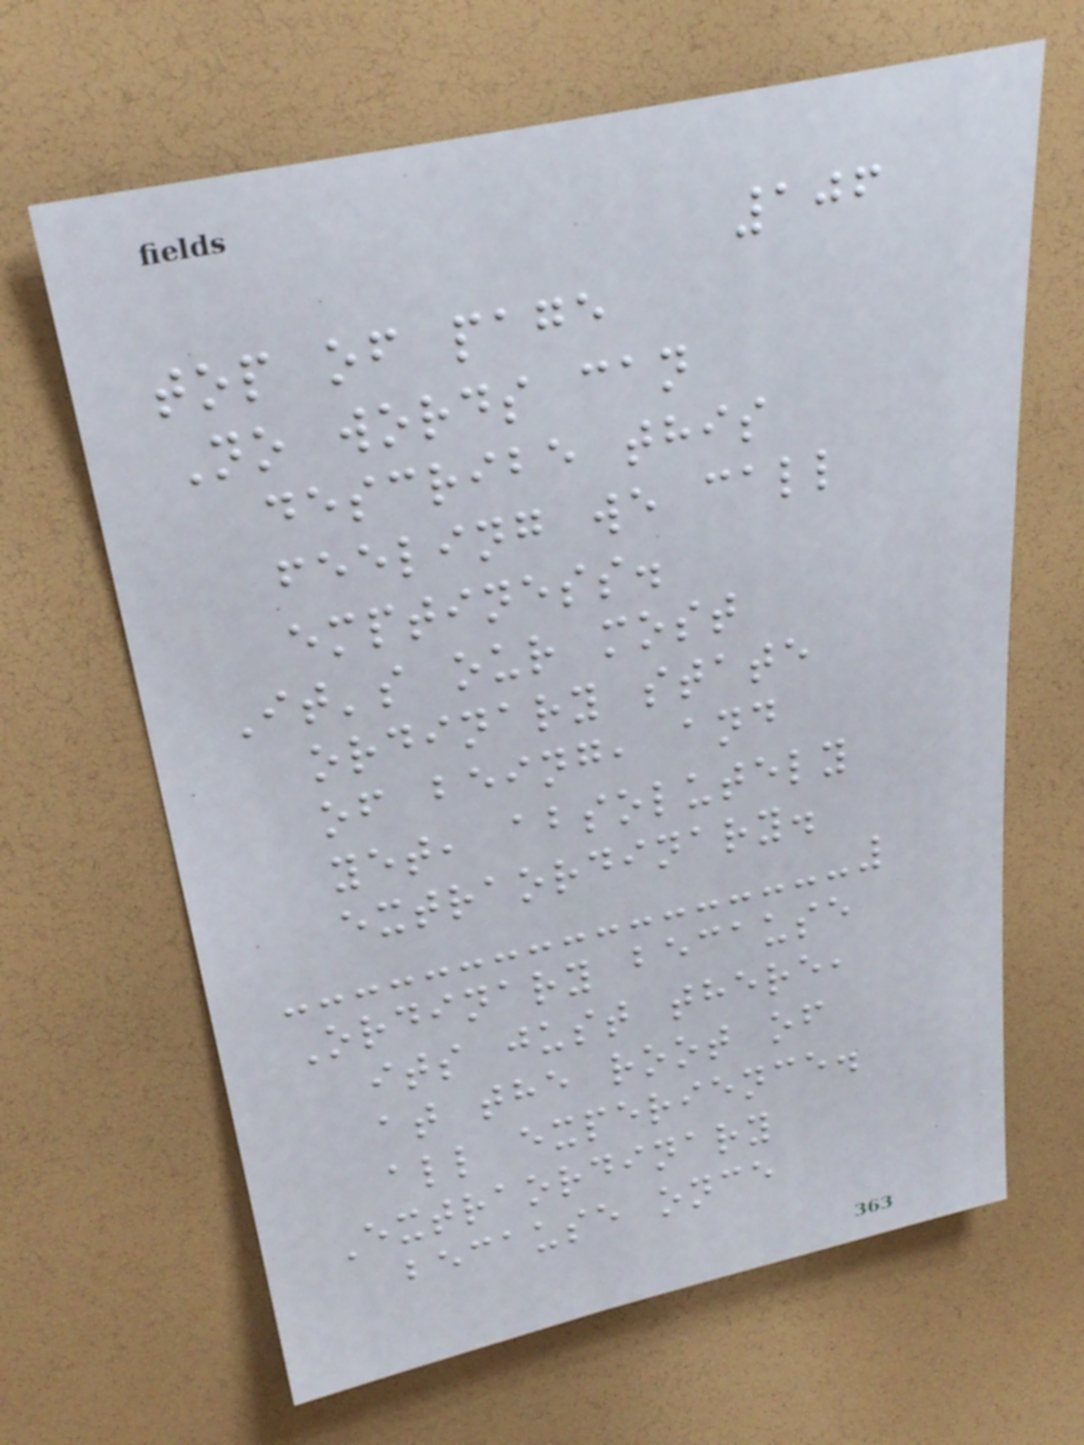106
top of page
No words can
describe this
feeling we call
emptiness.
It's our most
ordinary state
of being, and
yet, absolutely
extraordinary.
Ordinary because
its just there,
at the root of
all experience.
Extraordinary
because once
